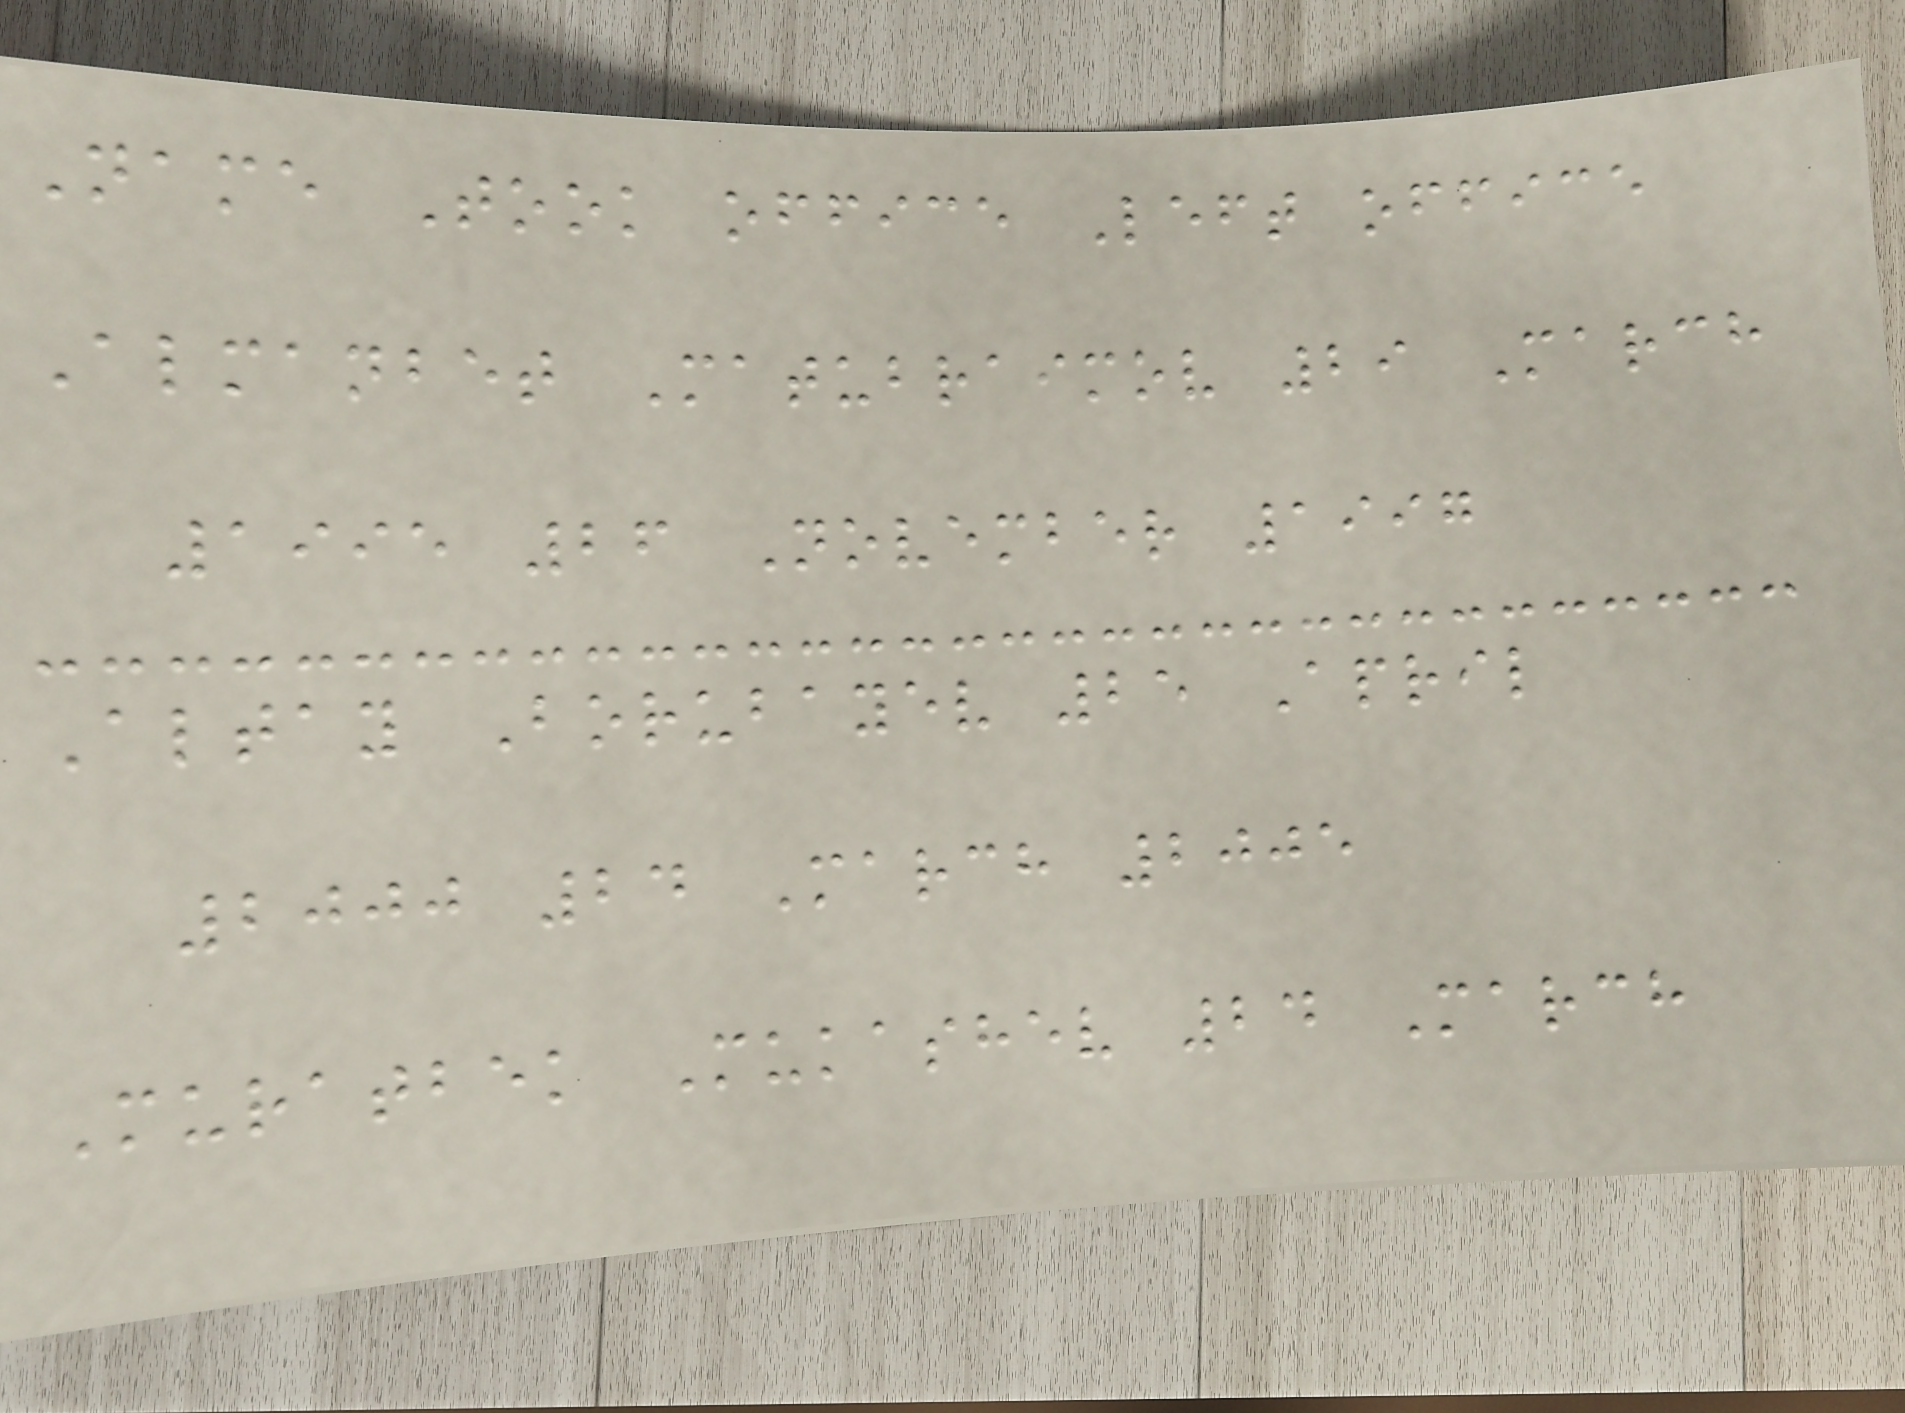Name Took office Left office
Almanbet Matubraimov 29 March
1995 26 November 1997
Altay Borubayev 25 April
2000 24 March 2005
Muratbek Mukashev 24 March
